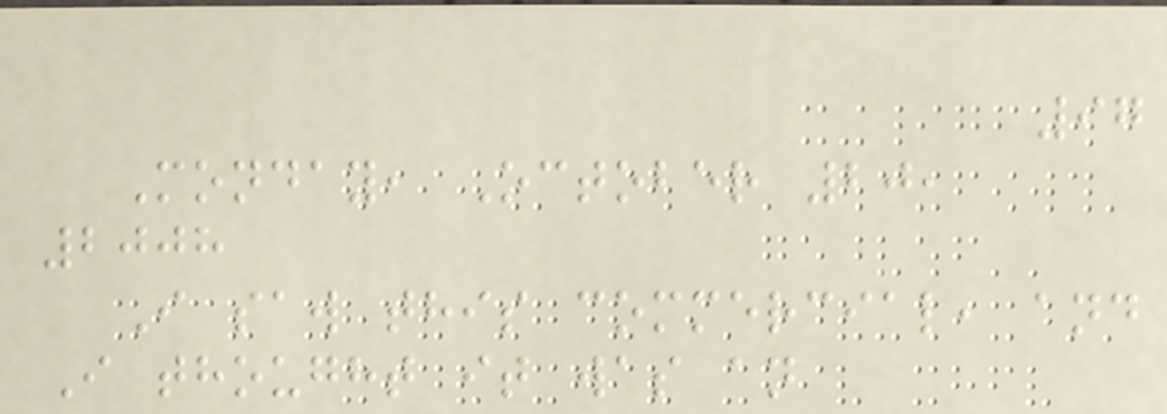97
Monday, October 20,
2008
I saw this commercial, and
I thought it was an
